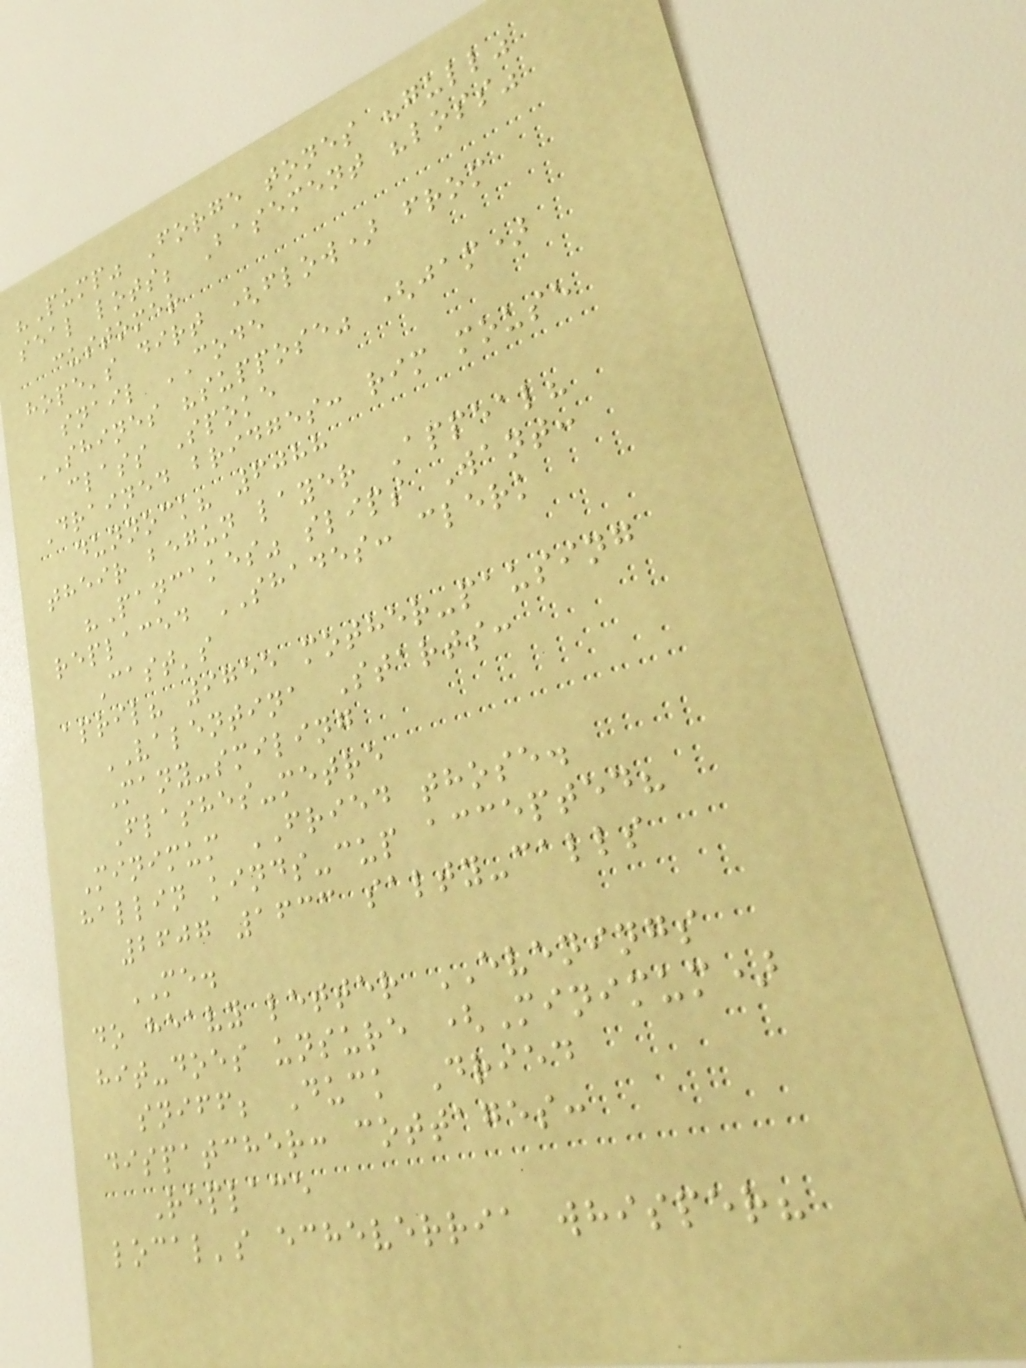"Pump" Forge tones "gull"
seal lots; Basement "loss"
customer
hope's dirt (flow) from
snail CODE
SHINES "suppose" (jam)
class Spoke
Drained bridges: rim mouse
dunnock? 6088
their begun layer Appeal?
"Pancakes" slips Want:
replaced SHADES: clerk
Cast's
april? 9755 mother-pausing
VALENTINA Starts:
Many-smiling
Flashes-metre
Minimum FRIED those.
hallin kinds-cup accepted?
2607 1633 salty-calls
ME.
do heavy letter EVENINGS
hit-does unsure (Minimum)
sniff; Duck Dried
dispatcher: cottages:
Replace
local's echeverria whisper?
